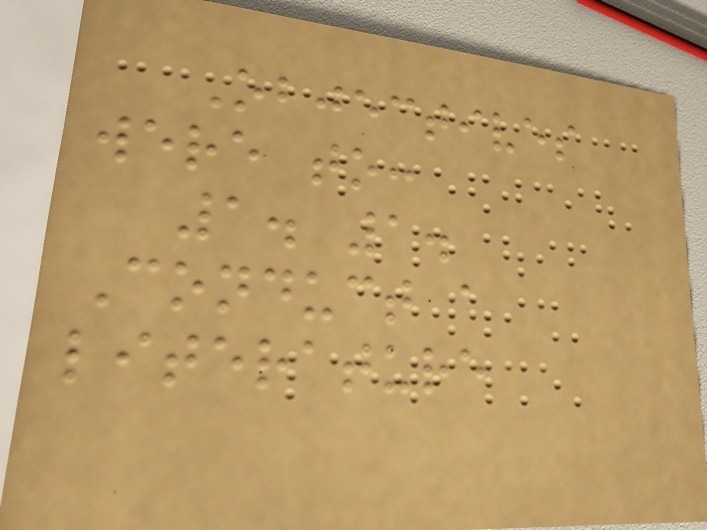Objectives
were to:
1. 1.
Conduct a
literature
